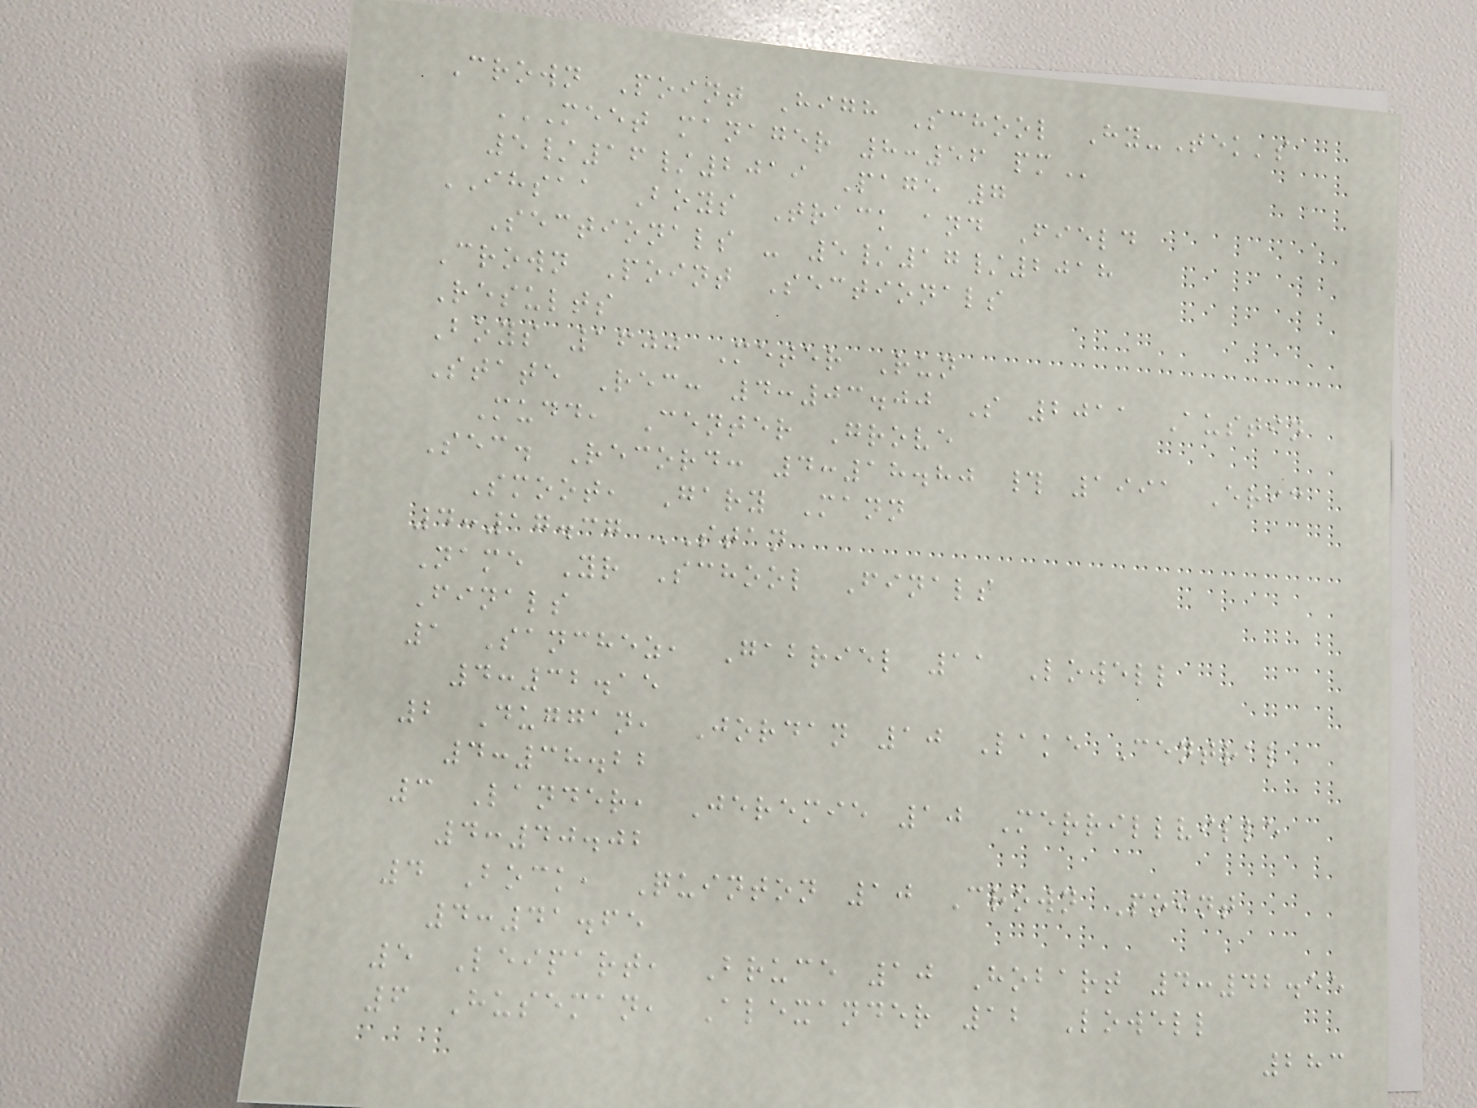Crown Point High School Hy-Tek's
MEET MANAGER 8:56 PM
5/16/2019 Page 7
IHSAA Boys Track and Field
Sectionals - 5/17/2018
Crown Point Sectionals
Results
Boys 1600 Meter Run
State Rec: 4:03.00 S 2011 Austin
Mudd, Center Grove
Sec. Record: 4:18.80 # 1991 Eric
Smoot, Gary Mann
4:17.37 STAN
Name Yr School Finals
Finals
1 Sanchez, Gabriel 11 Lowell
4:32.15
2 Duggan, Jordan 10 Lake Central
4:38.22
3 Lander, Jeremie 10 Merrillville
4:40.02
4 Bock, Quinton 10 Crown Point
4:41.65
5 Leipart, Bruce 10 Hobart 4:42.55
6 Huseman, Alexander 12 Lowell
283
